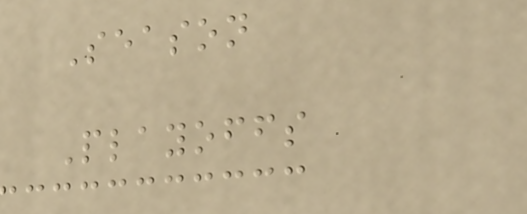Season
Playoffs
